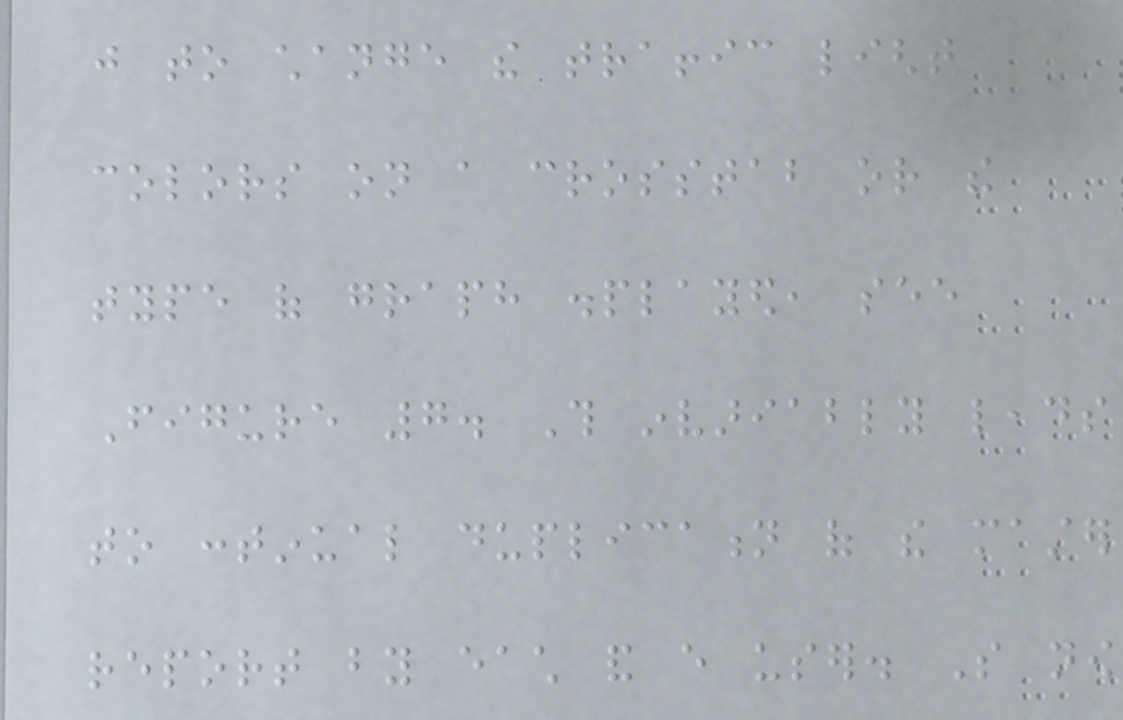just to change the traffic light
colors on a crosstab or the
type of graph displayed, see
Figure 7. This invariably leads
to continual duplication of the master
report by each and every user. So now
